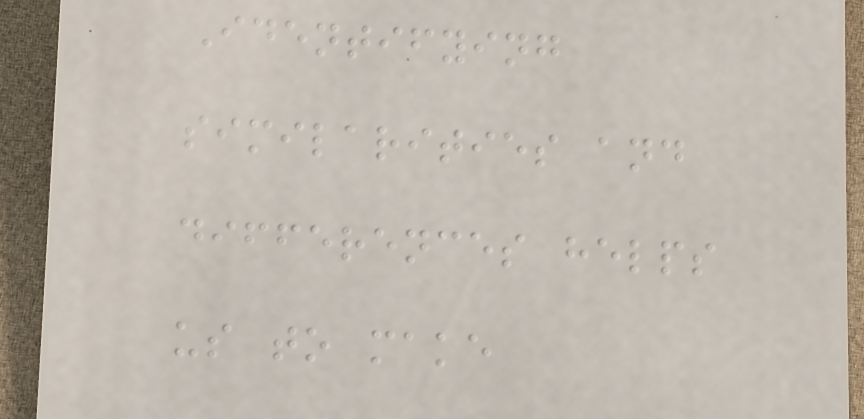Identifying
similarities and
differences helps
us to make
